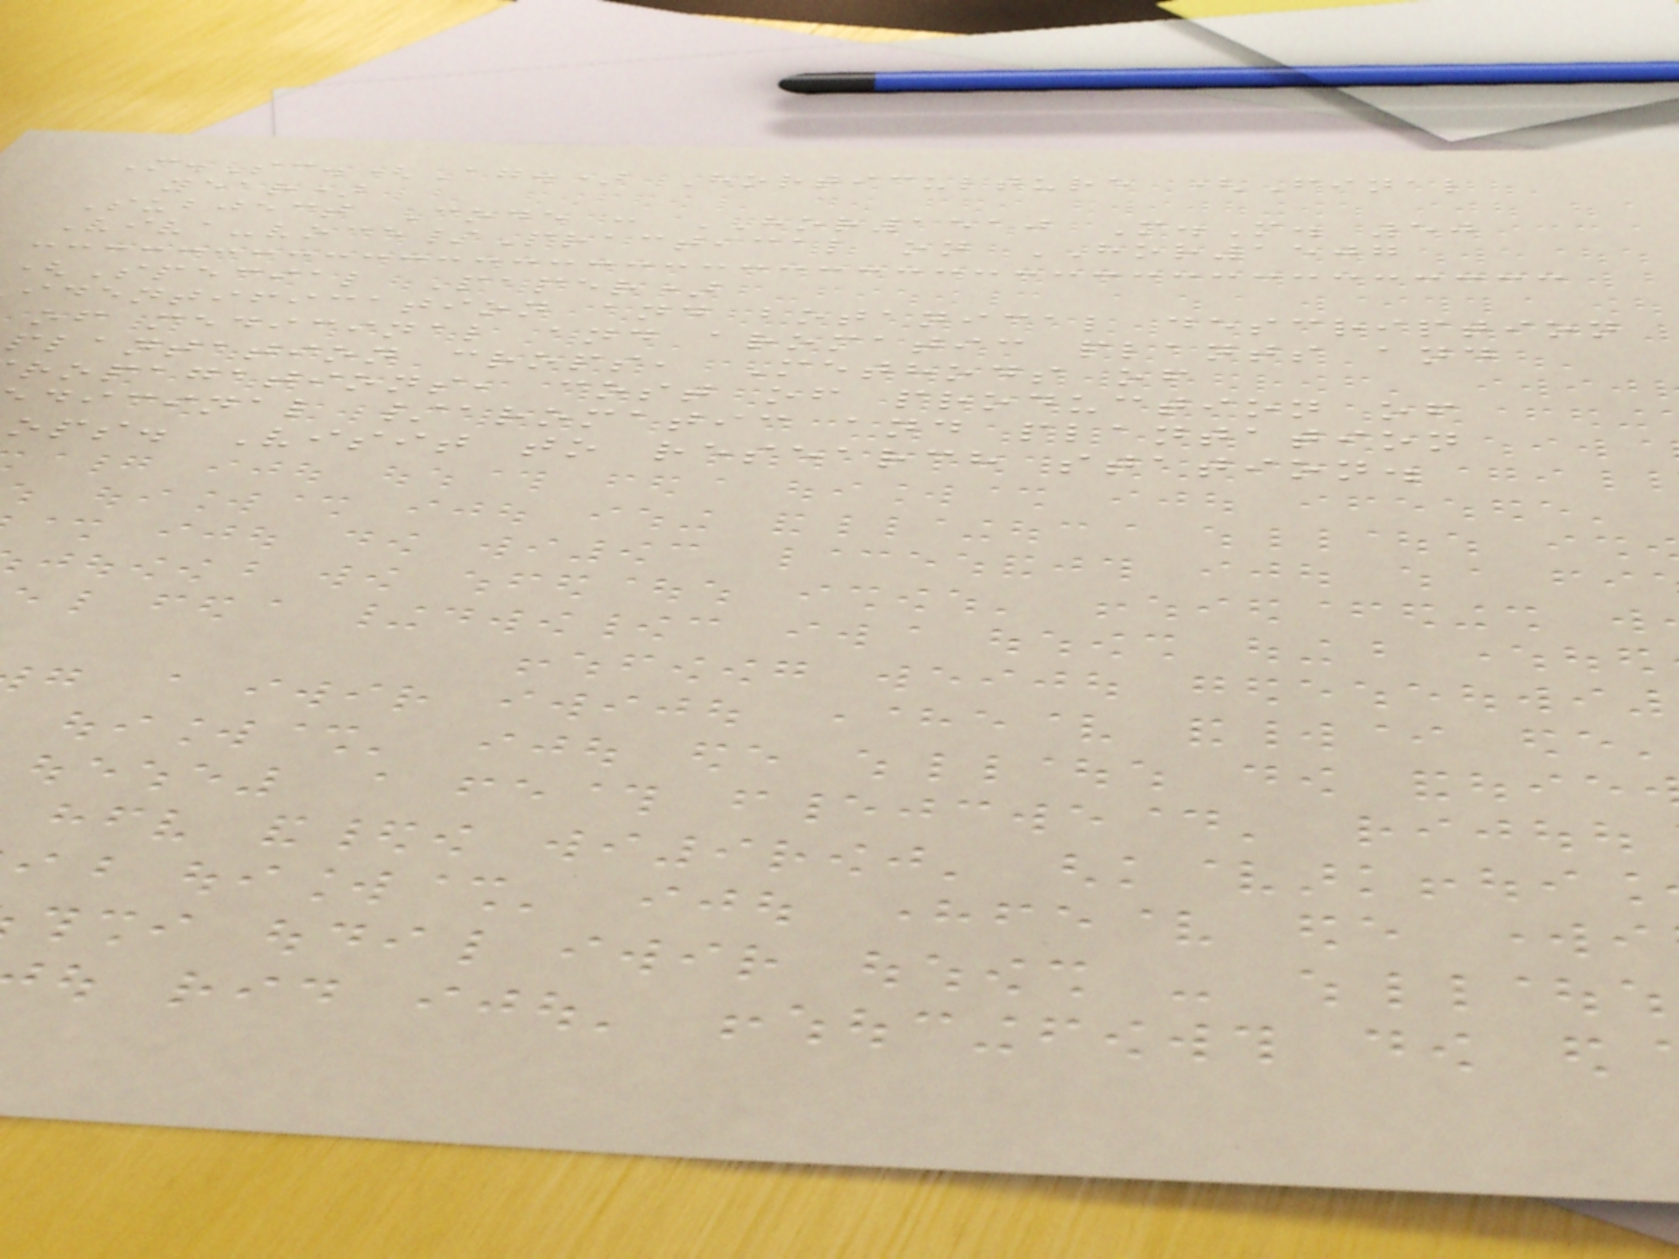M.Sc.(Ag.) Horticulture (Final
year)
Subject Code : HOR1510 M.M. 50
Viva-voce/Practical on HOR1507
(Special Paper)
identification and botanical description
of medicinal and aromatic plants and
plantation crops, Methods of
ropagations, cost of production of
dicinal /aromatic and plantation
ops. Visit to research station.
